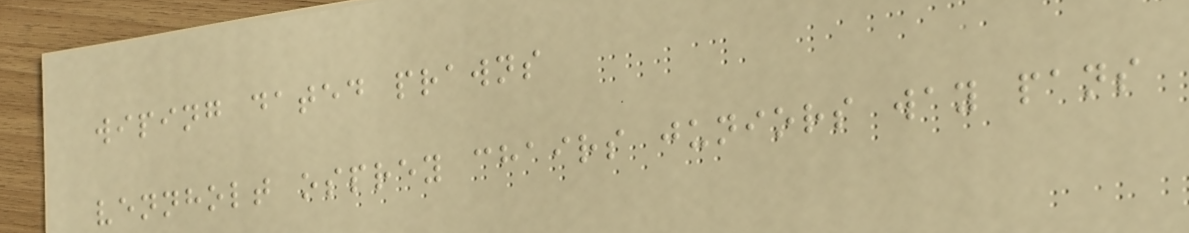wiping dated prawns
vennholt osprey chairs juniors way pans
